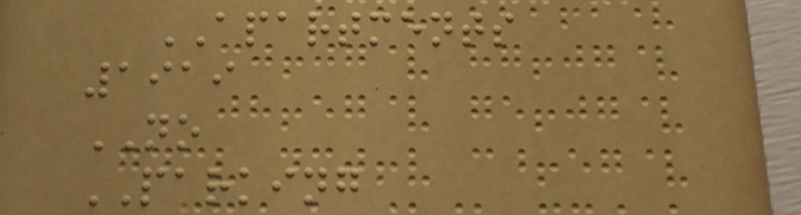APARTMENTS
1919
NO
PARKING
